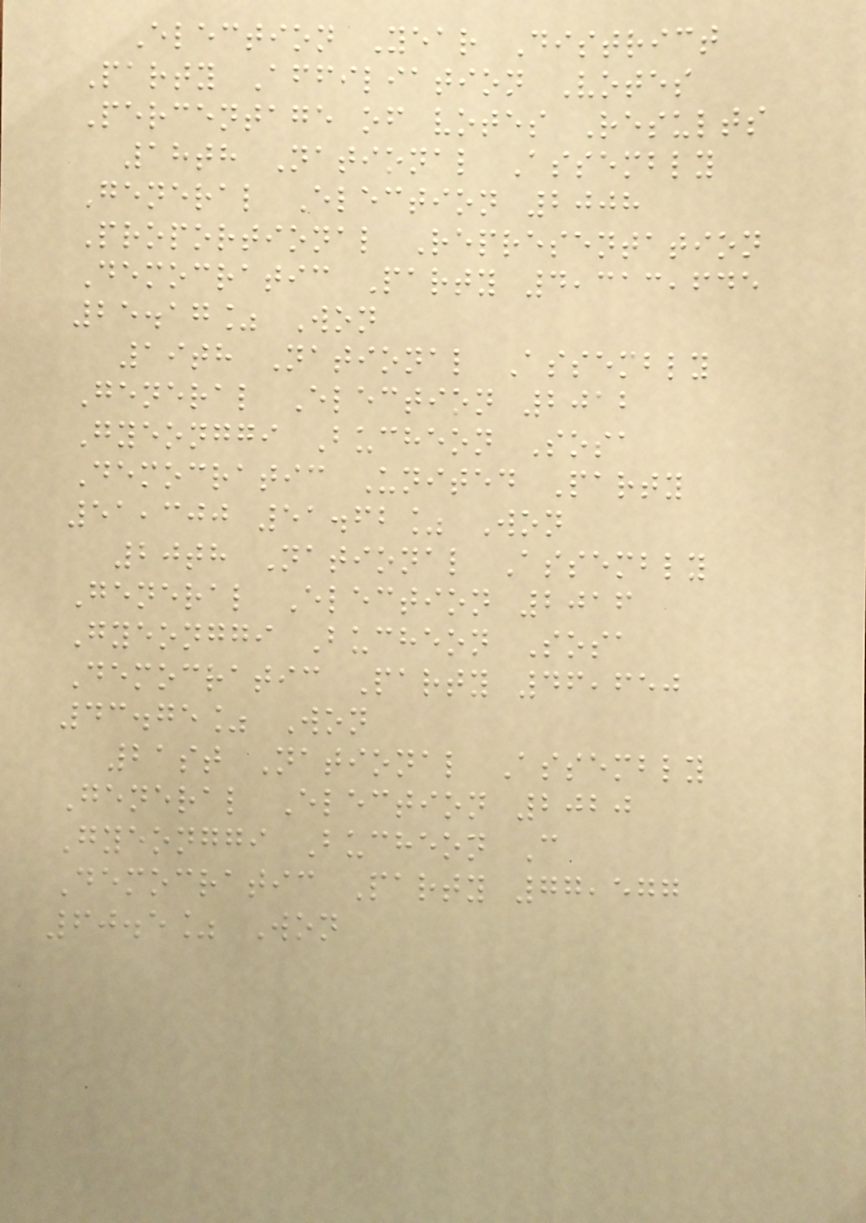Election Year District
Party Affiliation Votes
Percentage of votes Results
18th National Assembly
General Election 2008
Proportional Representation
Democratic Party 4,313,645
25.17% Won
19th National Assembly
General Election 2012
Gyeonggi Bucheon Sosa
Democratic United Party
51,300 51.62% Won
20th National Assembly
General Election 2016
Gyeonggi Bucheon Sosa
Democratic Party 46,650
43.75% Won
21st National Assembly
General Election 2020
Gyeonggi Bucheon C
Democratic Party 77,577
60.5% Won
